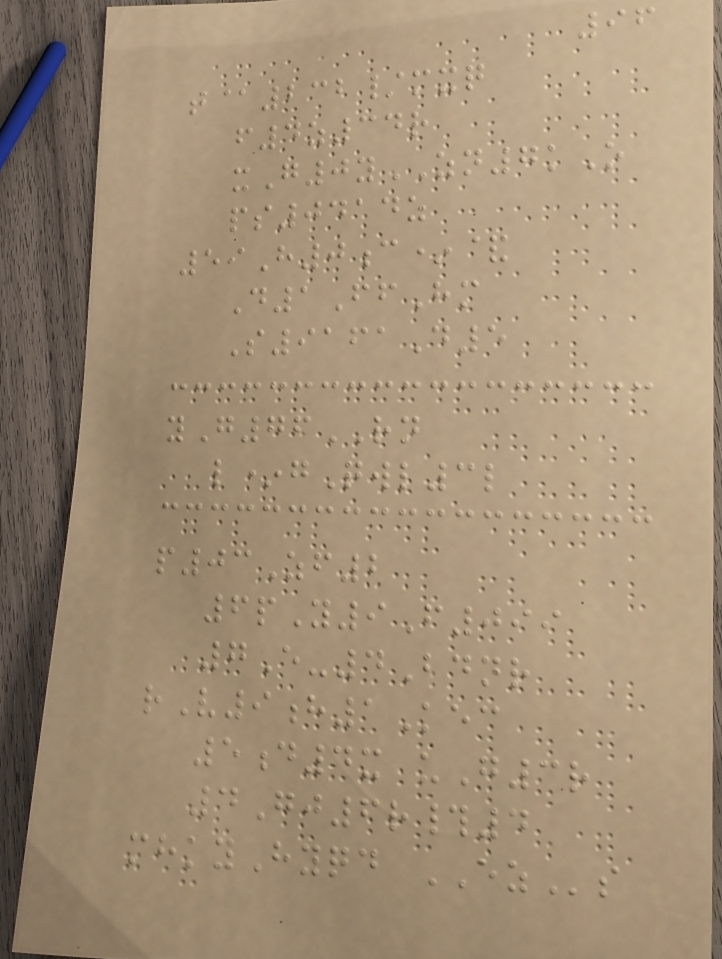96
t@232/mxq
f4z34r
xG0yZN7kO
ps0414z
59H0c*&
D1FfHm
S9161D5
yG76RN
l*gQwl3l
p03Zf2
6pY9F099
7E-4Bdnr
rV9h1Kec
5d4x uG3r
4Gj6r#4
mhkyHyqd EZs
